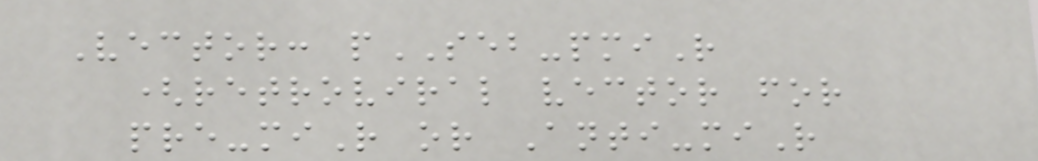Vector: pSEB-pmiR
(retroviral vector for
pre-miR or Anti-miR
